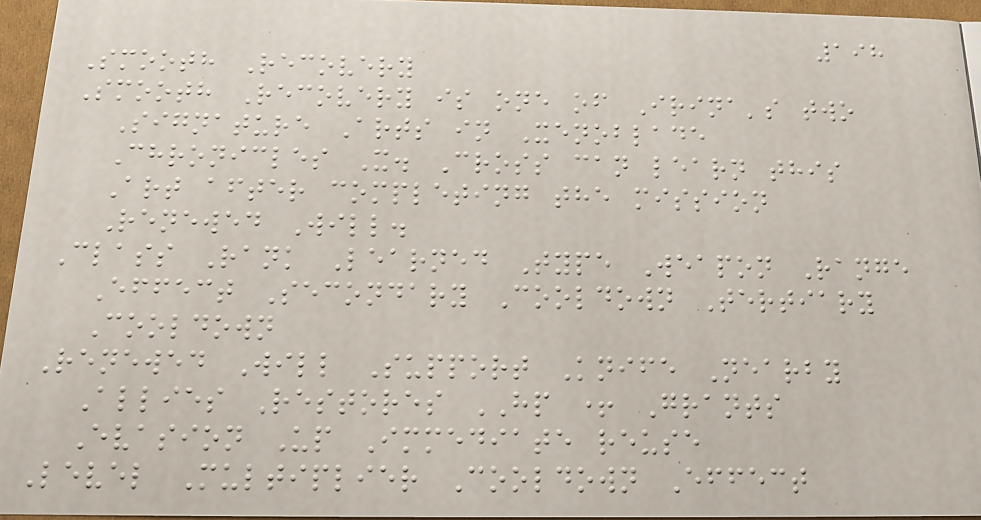198
Smooth Recovery
Smooth Recovery is one of Irina's two
Signature Arts in Xenoblade
Chronicles X. Cross can learn this
Art after completing the mission
Renewed Will.
Class Rank Learned Type Weapon Range
Effect Secondary Cooldown Tertiary
Cooldown
Renewed Will Support Knife Nearby
Allies Restores HP + Grants
Evasion Up Immediate reuse
Level Multiplier Cooldown Effect
